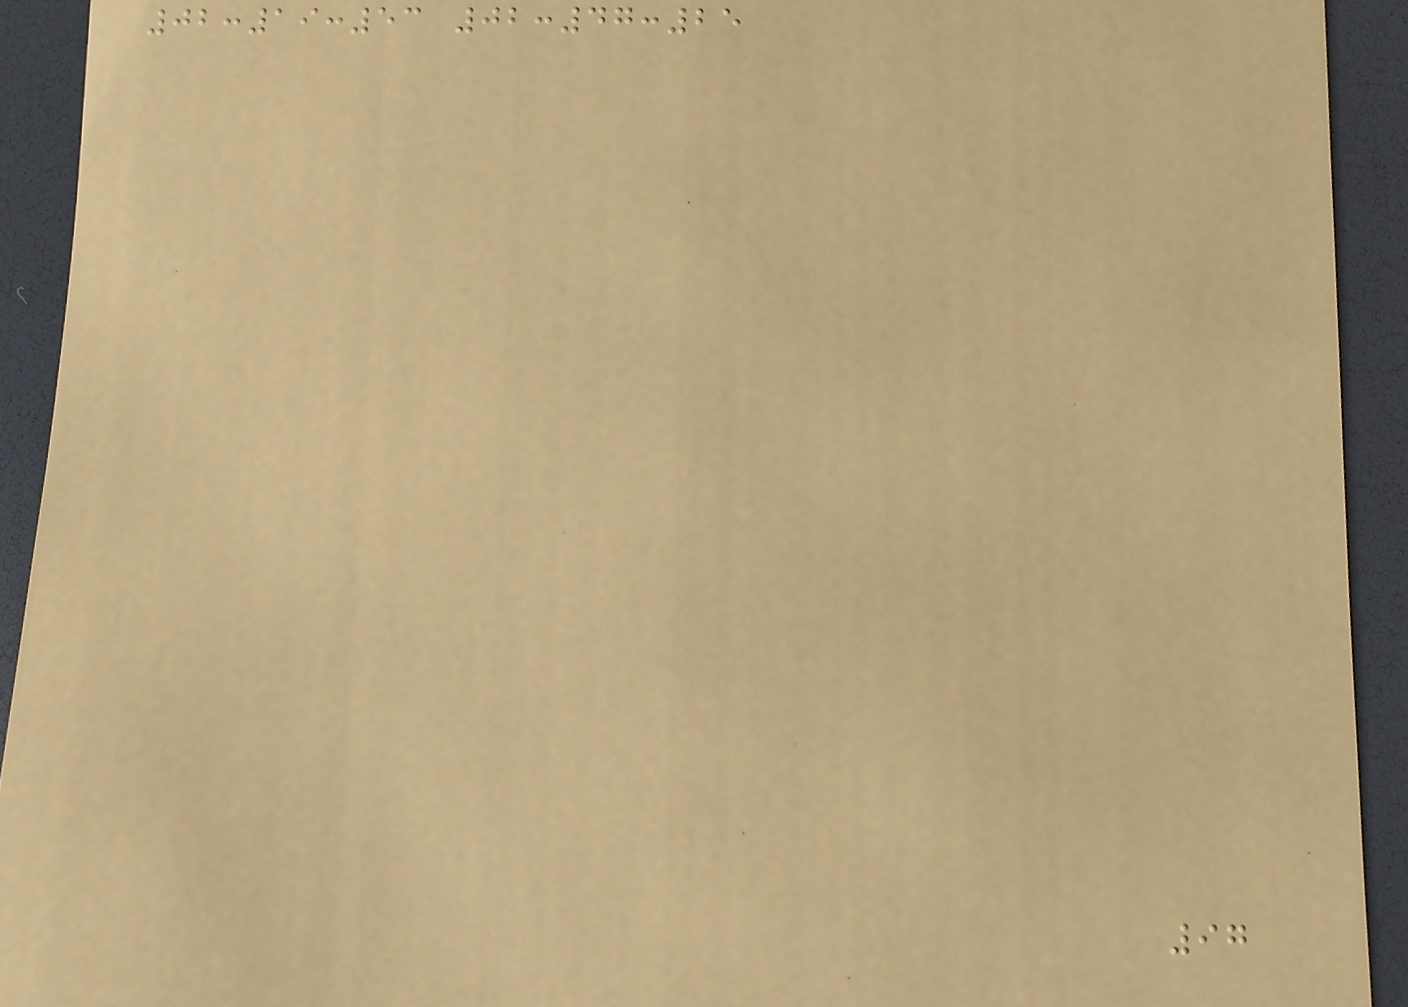02:19:53 02:47:25
97
